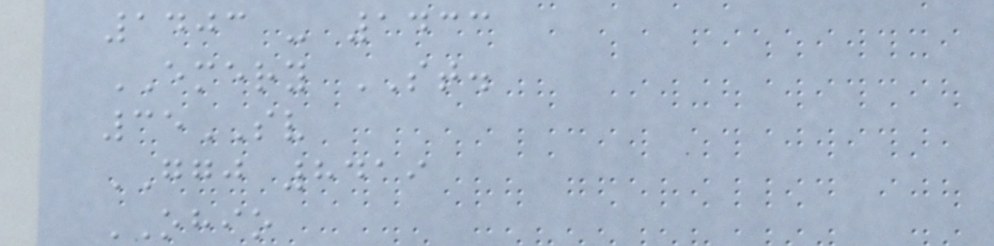1403 - 1433
EMERY ST.
35SV
GGJ 8419
OHIO
